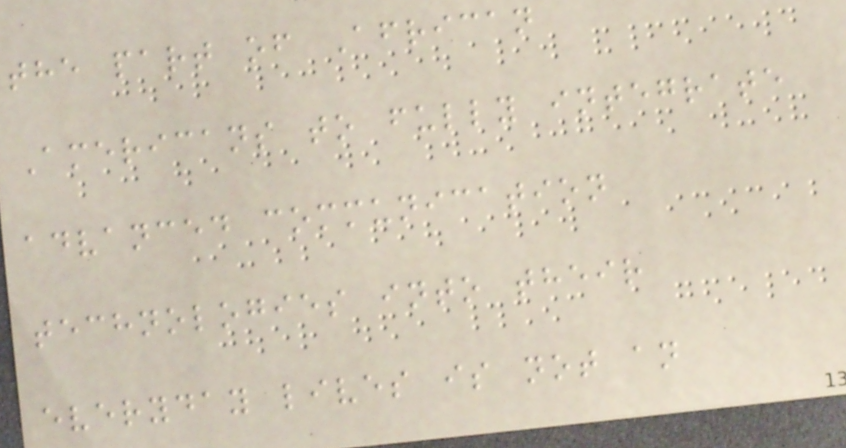the part of African
Americans to fully integrate
advanced communication
technologies into their
everyday lives is not an
